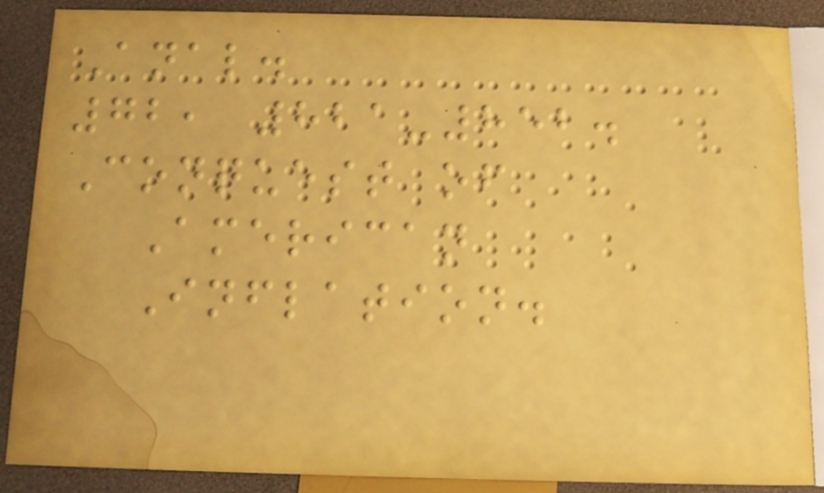Anal.
72, 821-852.
Conquest of
American
Inflation.
